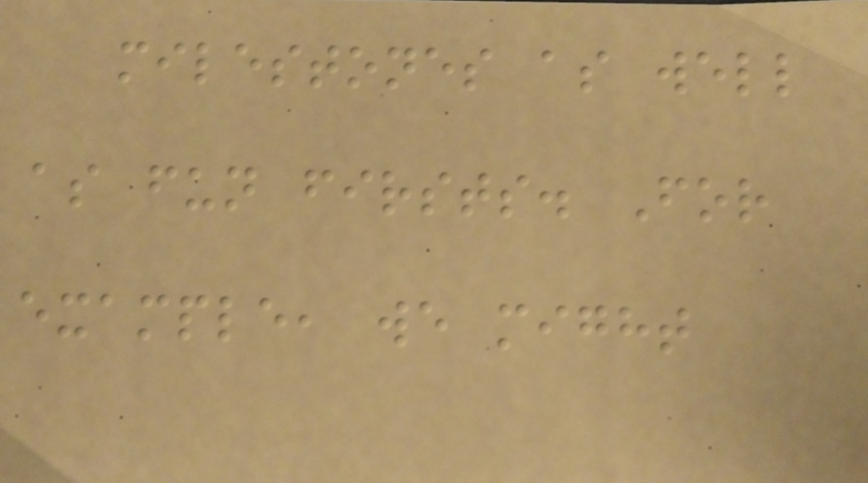milestones as well
as fun firsts. For
example, we might
